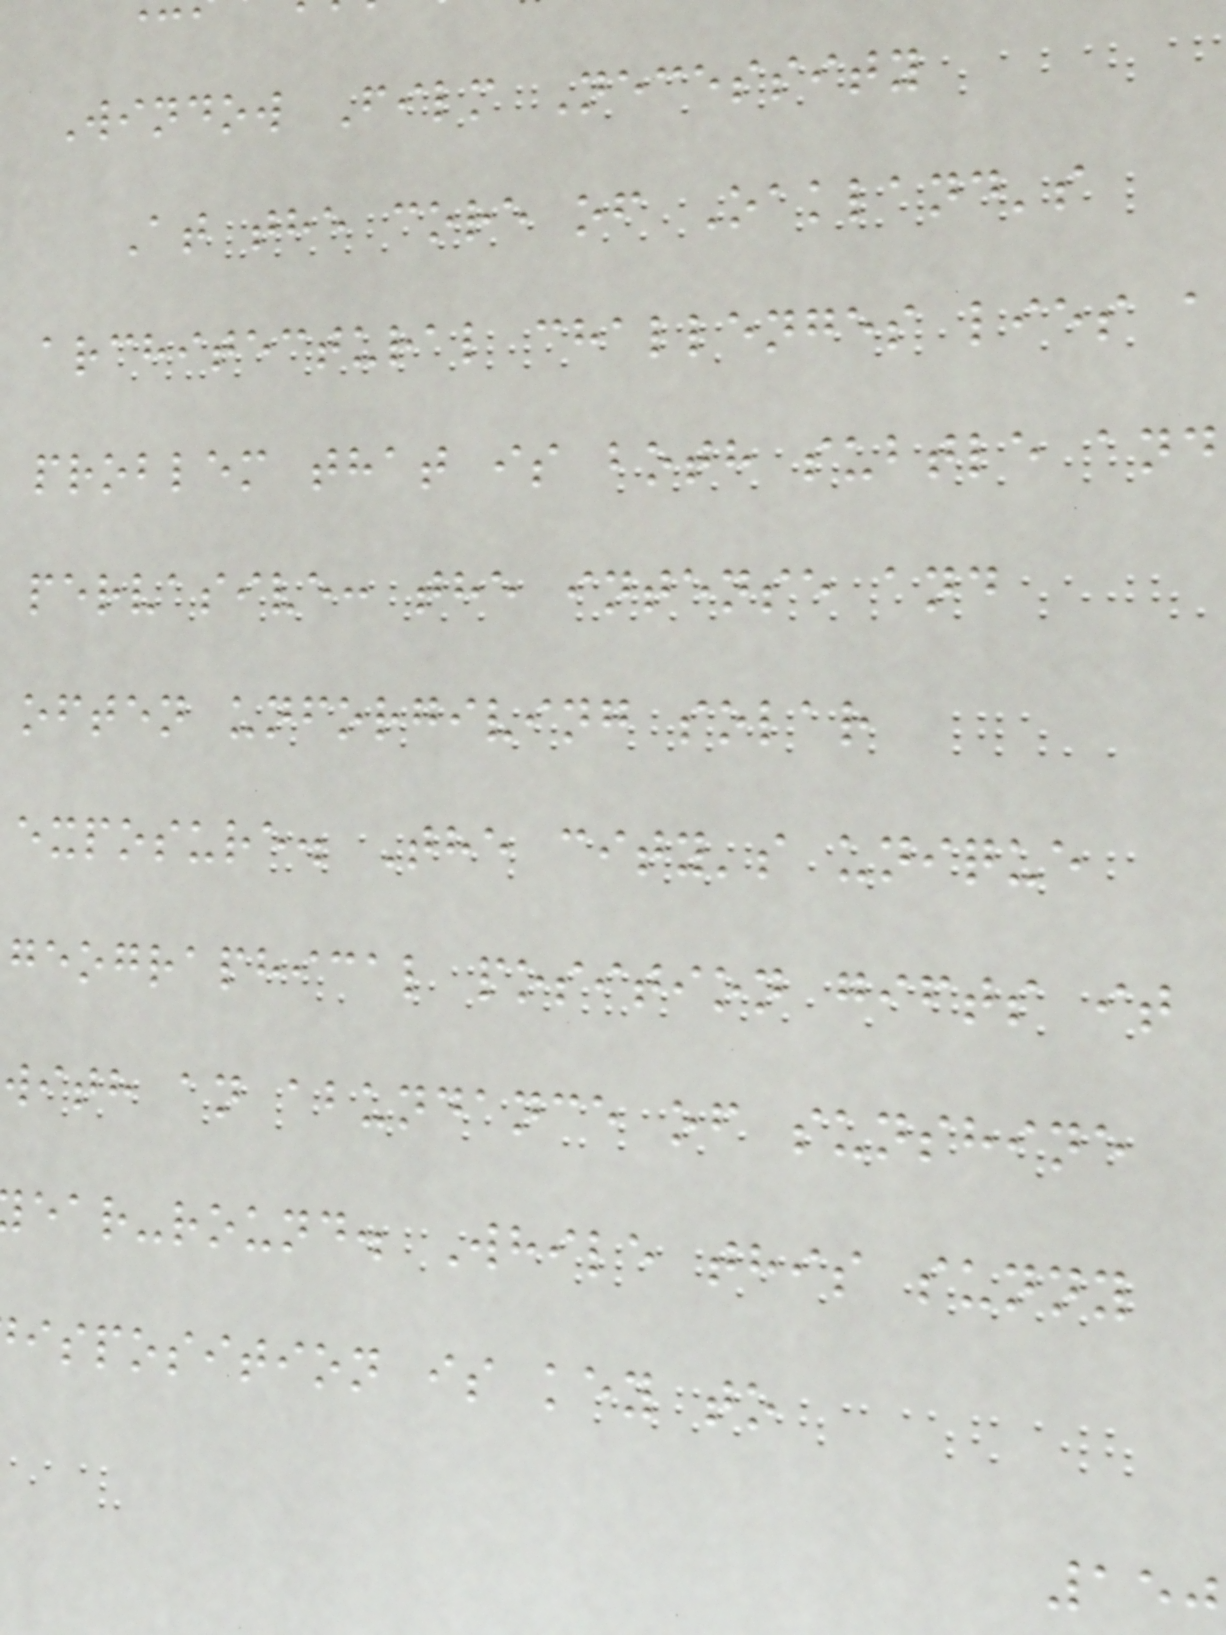Window Film Necessity
At the core of Oakland's
architectural challenges lies a
problem that is both subtle and
pervasive: the intense and
often unforgiving solar
exposure. The city's unique
geographical position gifts it
with an abundance of sunshine
ear-round. While this sunny
isposition is key to
150
